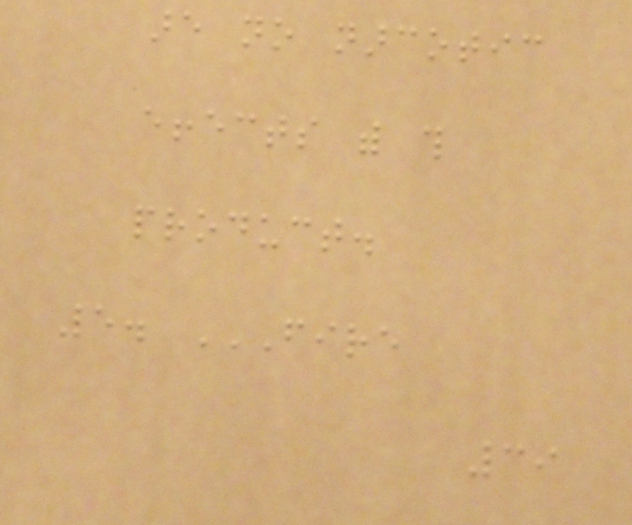are no narcotic
effects with this
product.
5. FIRE
39
